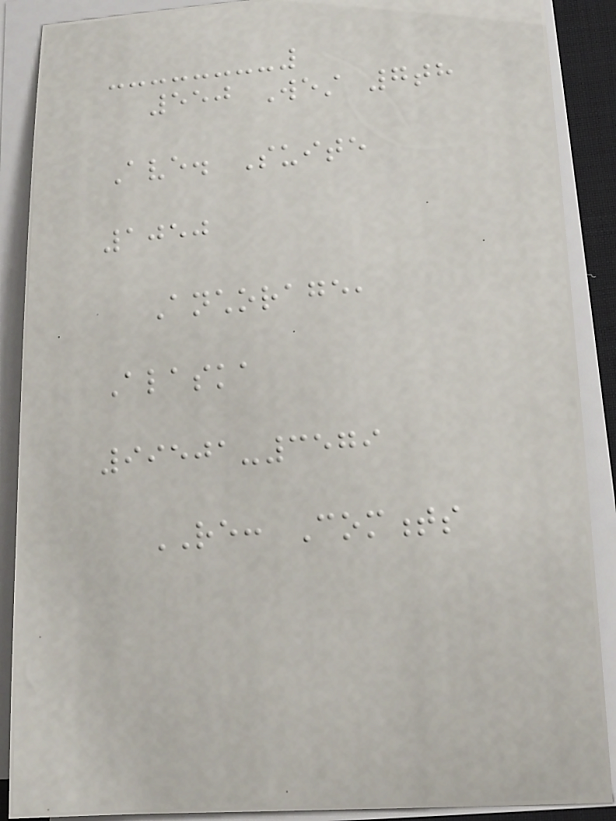550 West 7th
Ave. Suite
1050
Anchorage,
Alaska
99501-3579
RE: Comments
